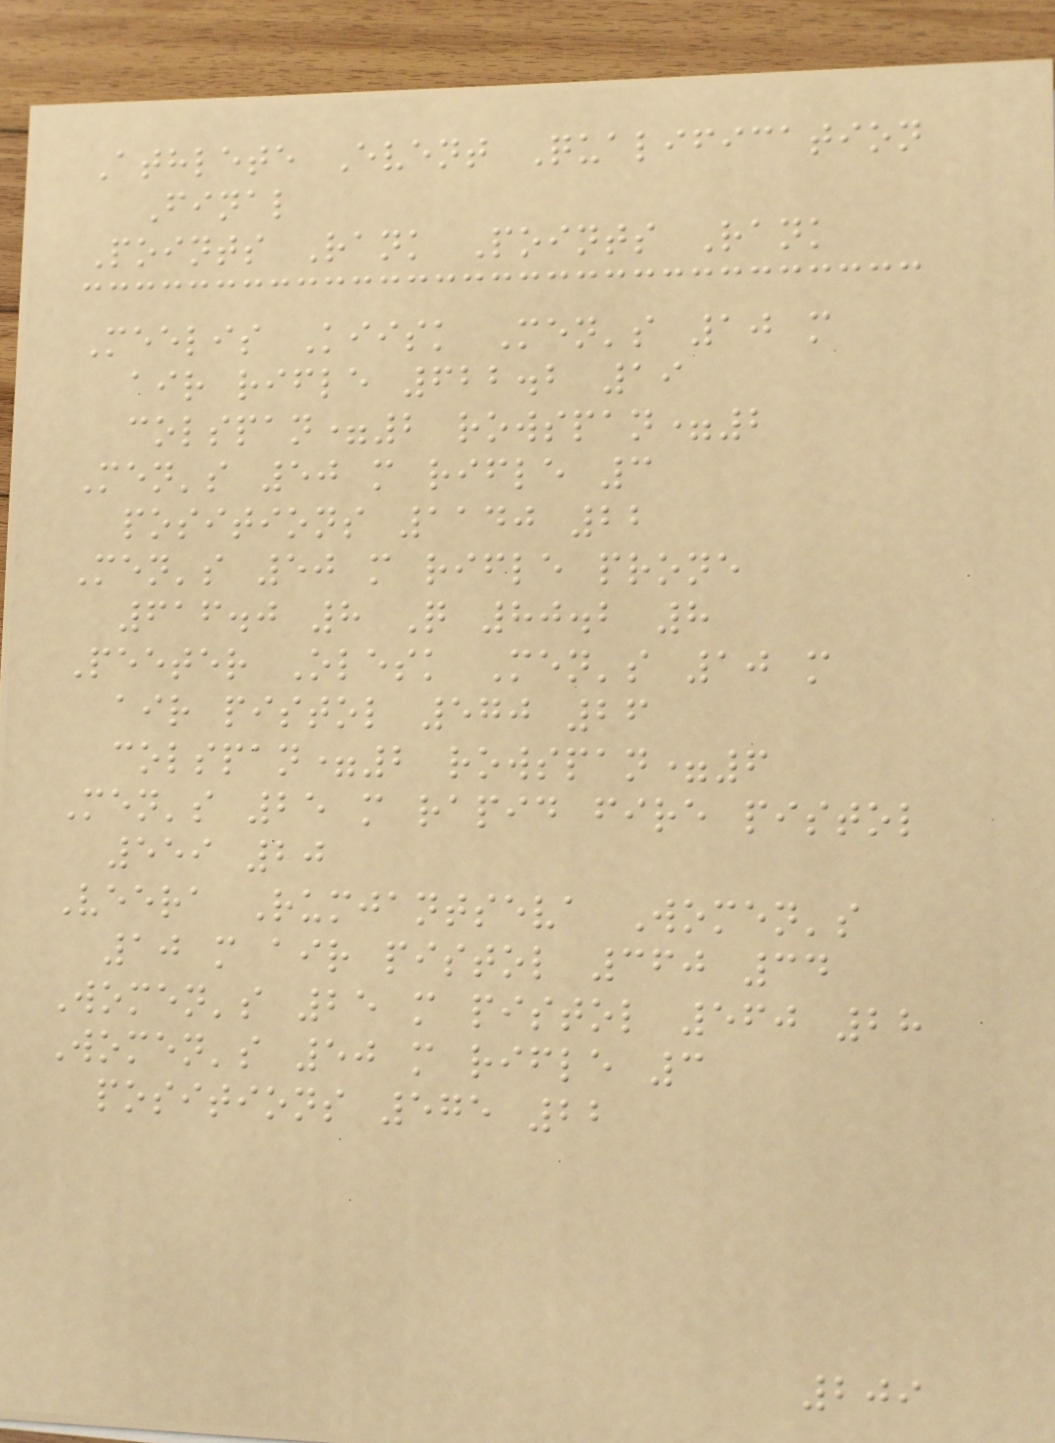Athlete Event Qualification
Final
Points Rank Points Rank
Meelis Kiisk Men's 10 m
air rifle 622.2 19
colspan=2 rowspan=2
Men's 50 m rifle 3
positions 1140 22
Men's 50 m rifle prone
616.0 8 Q 80.2 8
Peeter Olesk Men's 10 m
air pistol 570 26
colspan=2 rowspan=6
Men's 25 m rapid fire pistol
559 20
Veera Rumjantseva Women's
10 m air pistol 360 34
Women's 25 m pistol 560 28
Women's 50 m rifle 3
positions 575 22
209
